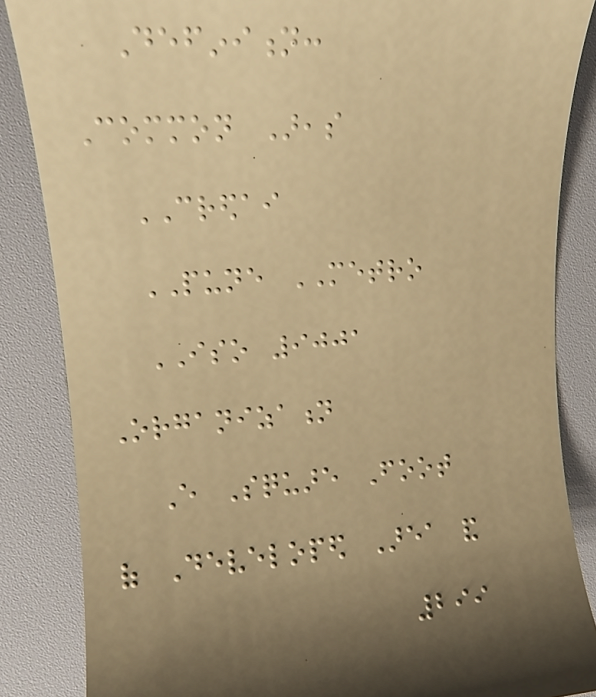Definition:
Common Areas
CREDAI
PUNE METRO
ISO 9001
Organization
Every Square Foot
of Developed Area and
299
